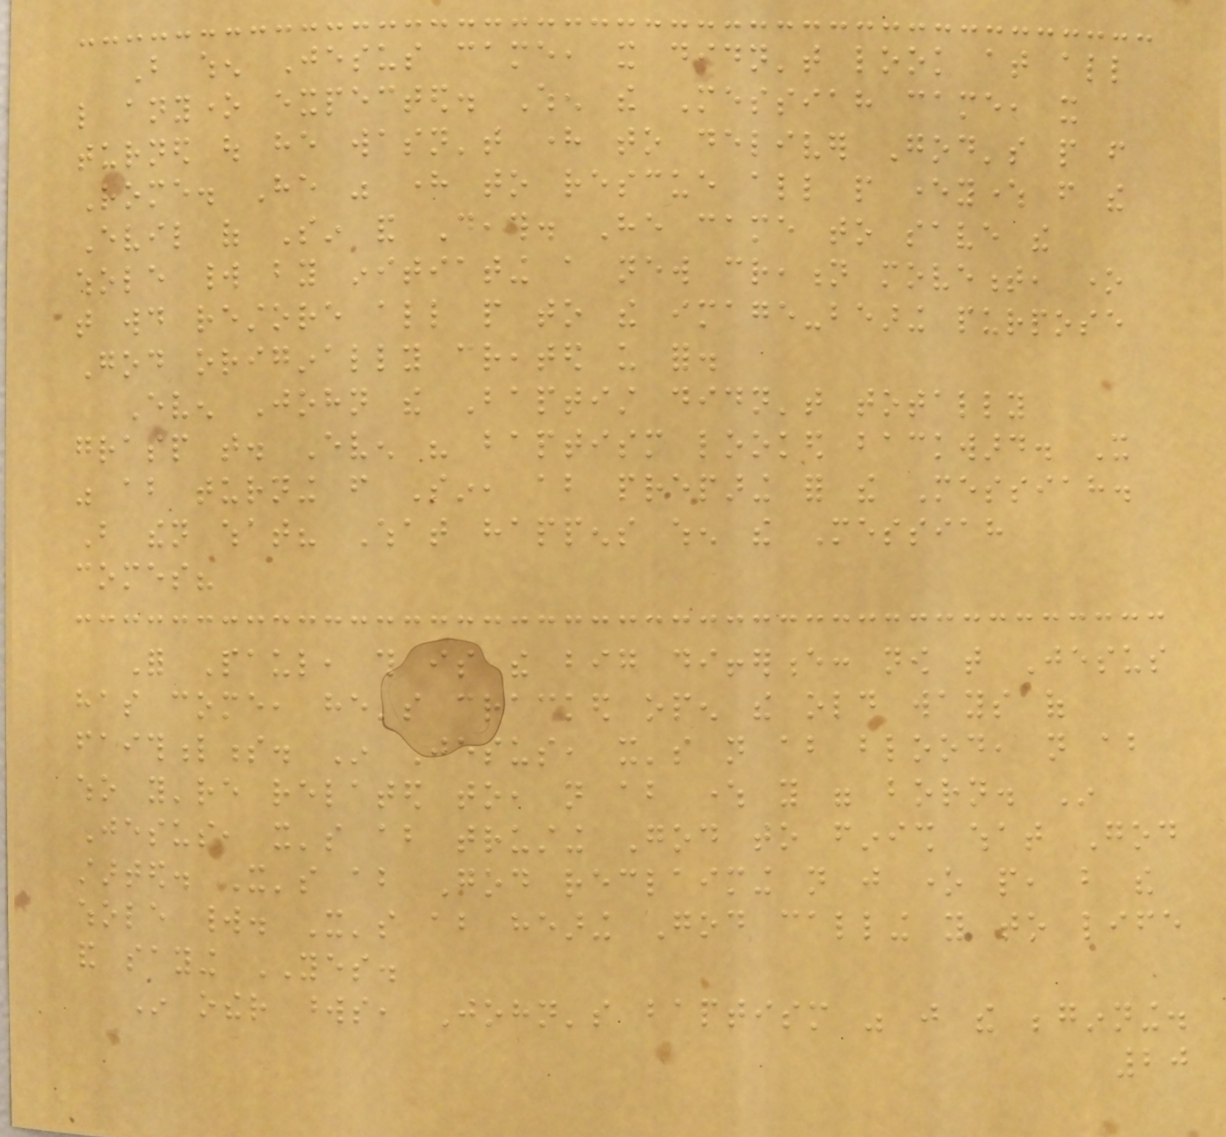But when Jesus came, it didn't look at all
like anyone expected. When the Messiah came, it
turned out he wasn't here to deliver God's people from
Rome. He was here to rescue all people everywhere from the
Evil of Sin and Death. He came to save the
whole world by initiating a new creation movement, one
that would restore all people to the image-bearing purpose
God originally created us for.
Even John the Baptist didn't totally
grasp that. Even his baptism looked backward. It
was about turning from Sin, about preparing for the Messiah.
But then what? What happens when the Messiah
comes?
For Paul, this is the big difference: now that Jesus
has come, he's cracked open the old ways of
faithfulness. In Jesus, it's not about blood, not about
who you're related to, not about where you were born. In
Jesus, it's about trusting God to finish what God
started. It's about God reclaiming not just one people, but the
whole world. It's about hearing God calling you to life
and saying YES.
In other words, John's baptism was just the beginning.
20
